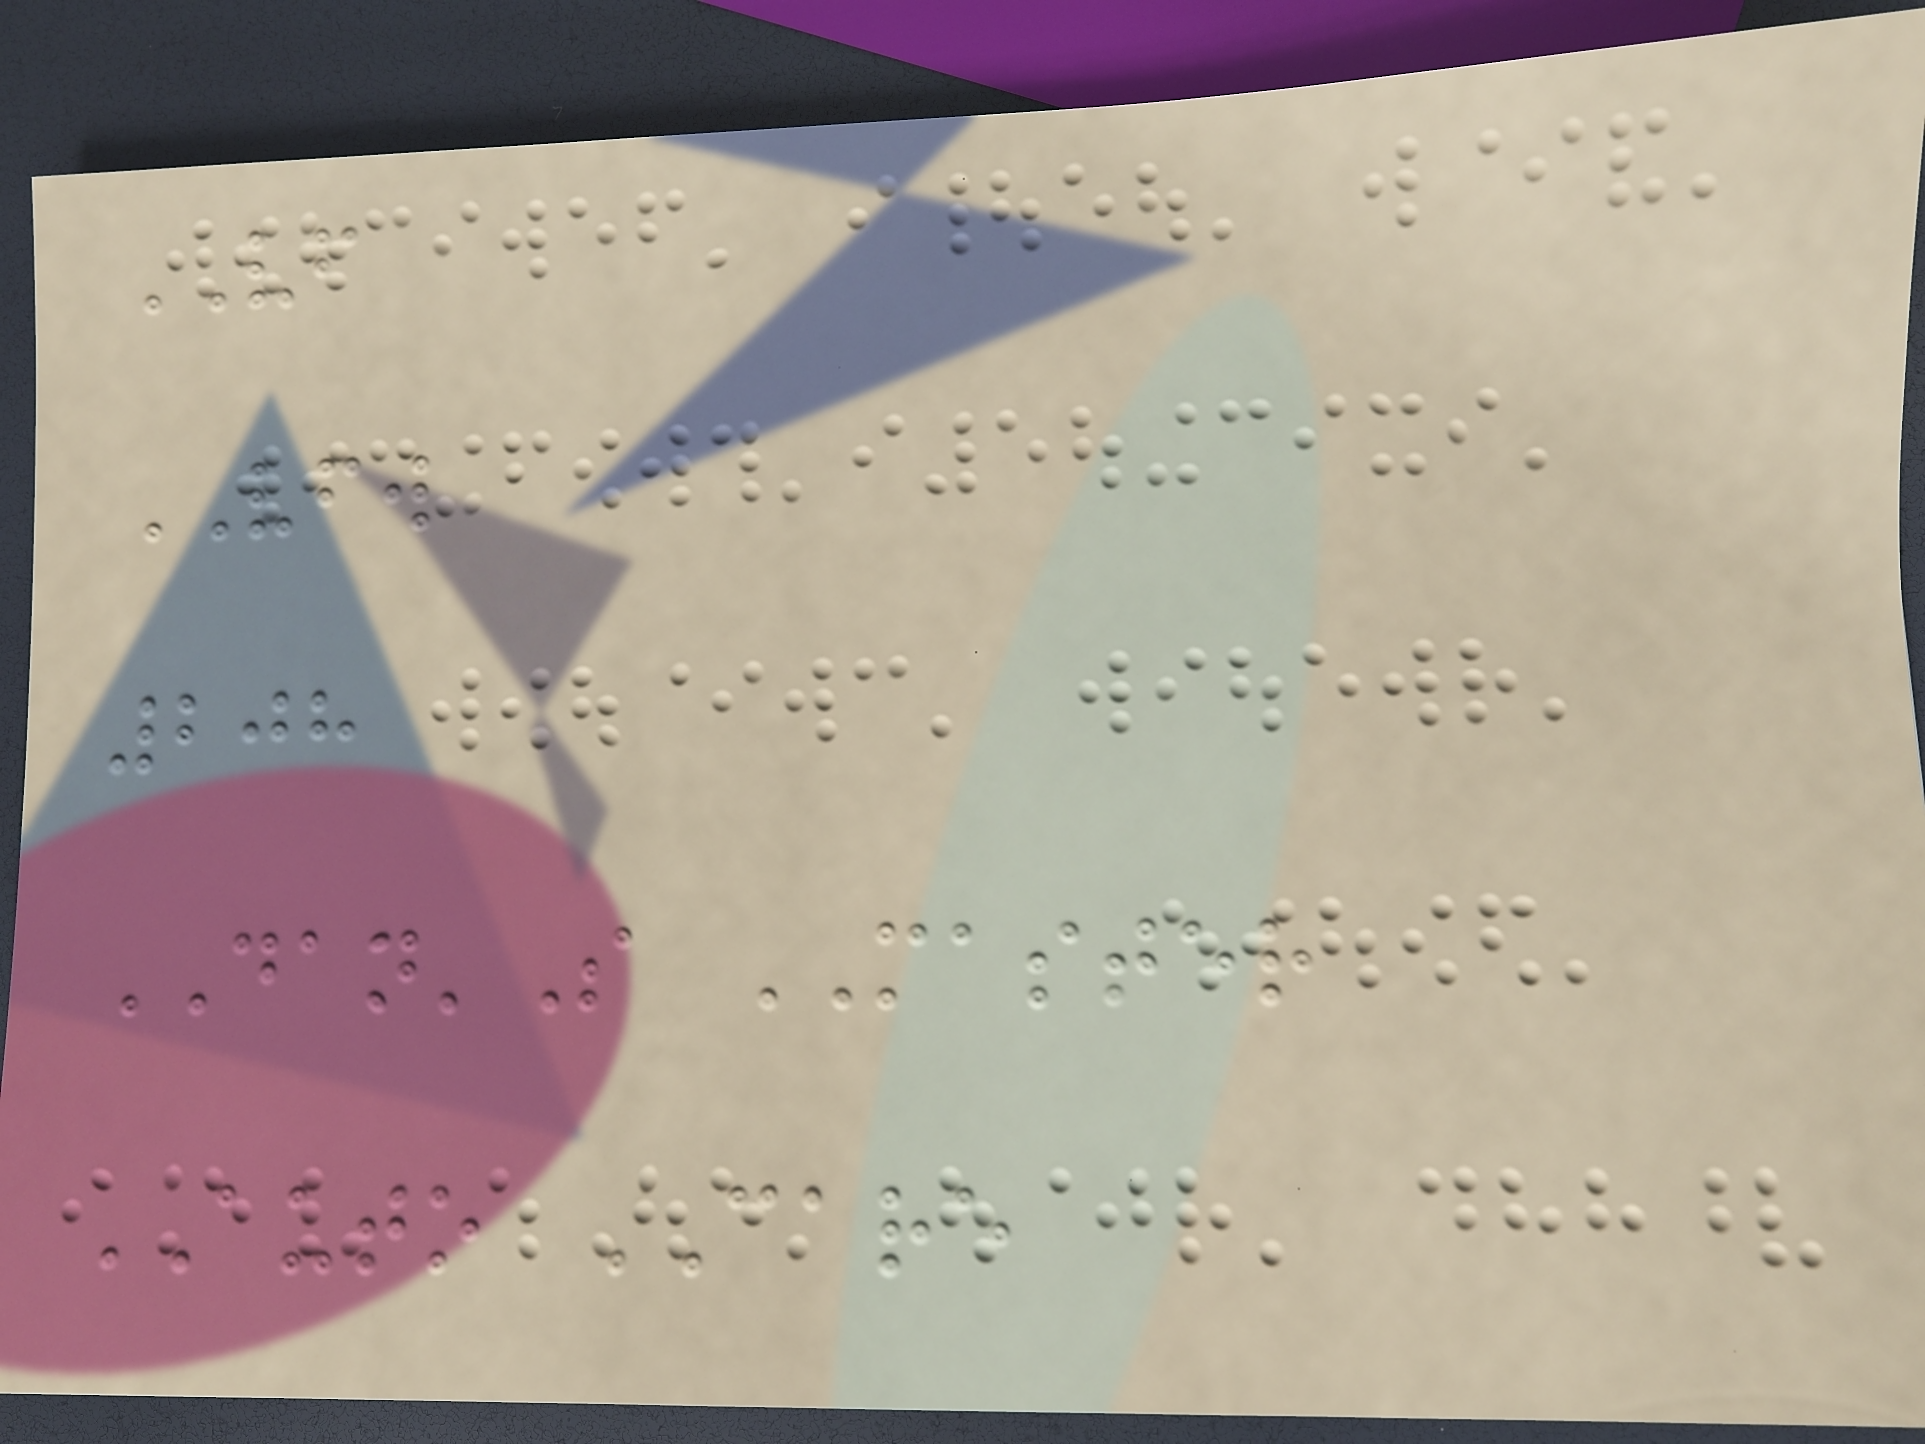VF
VFW
208
DAN'S MASTER
AUTO CARE
